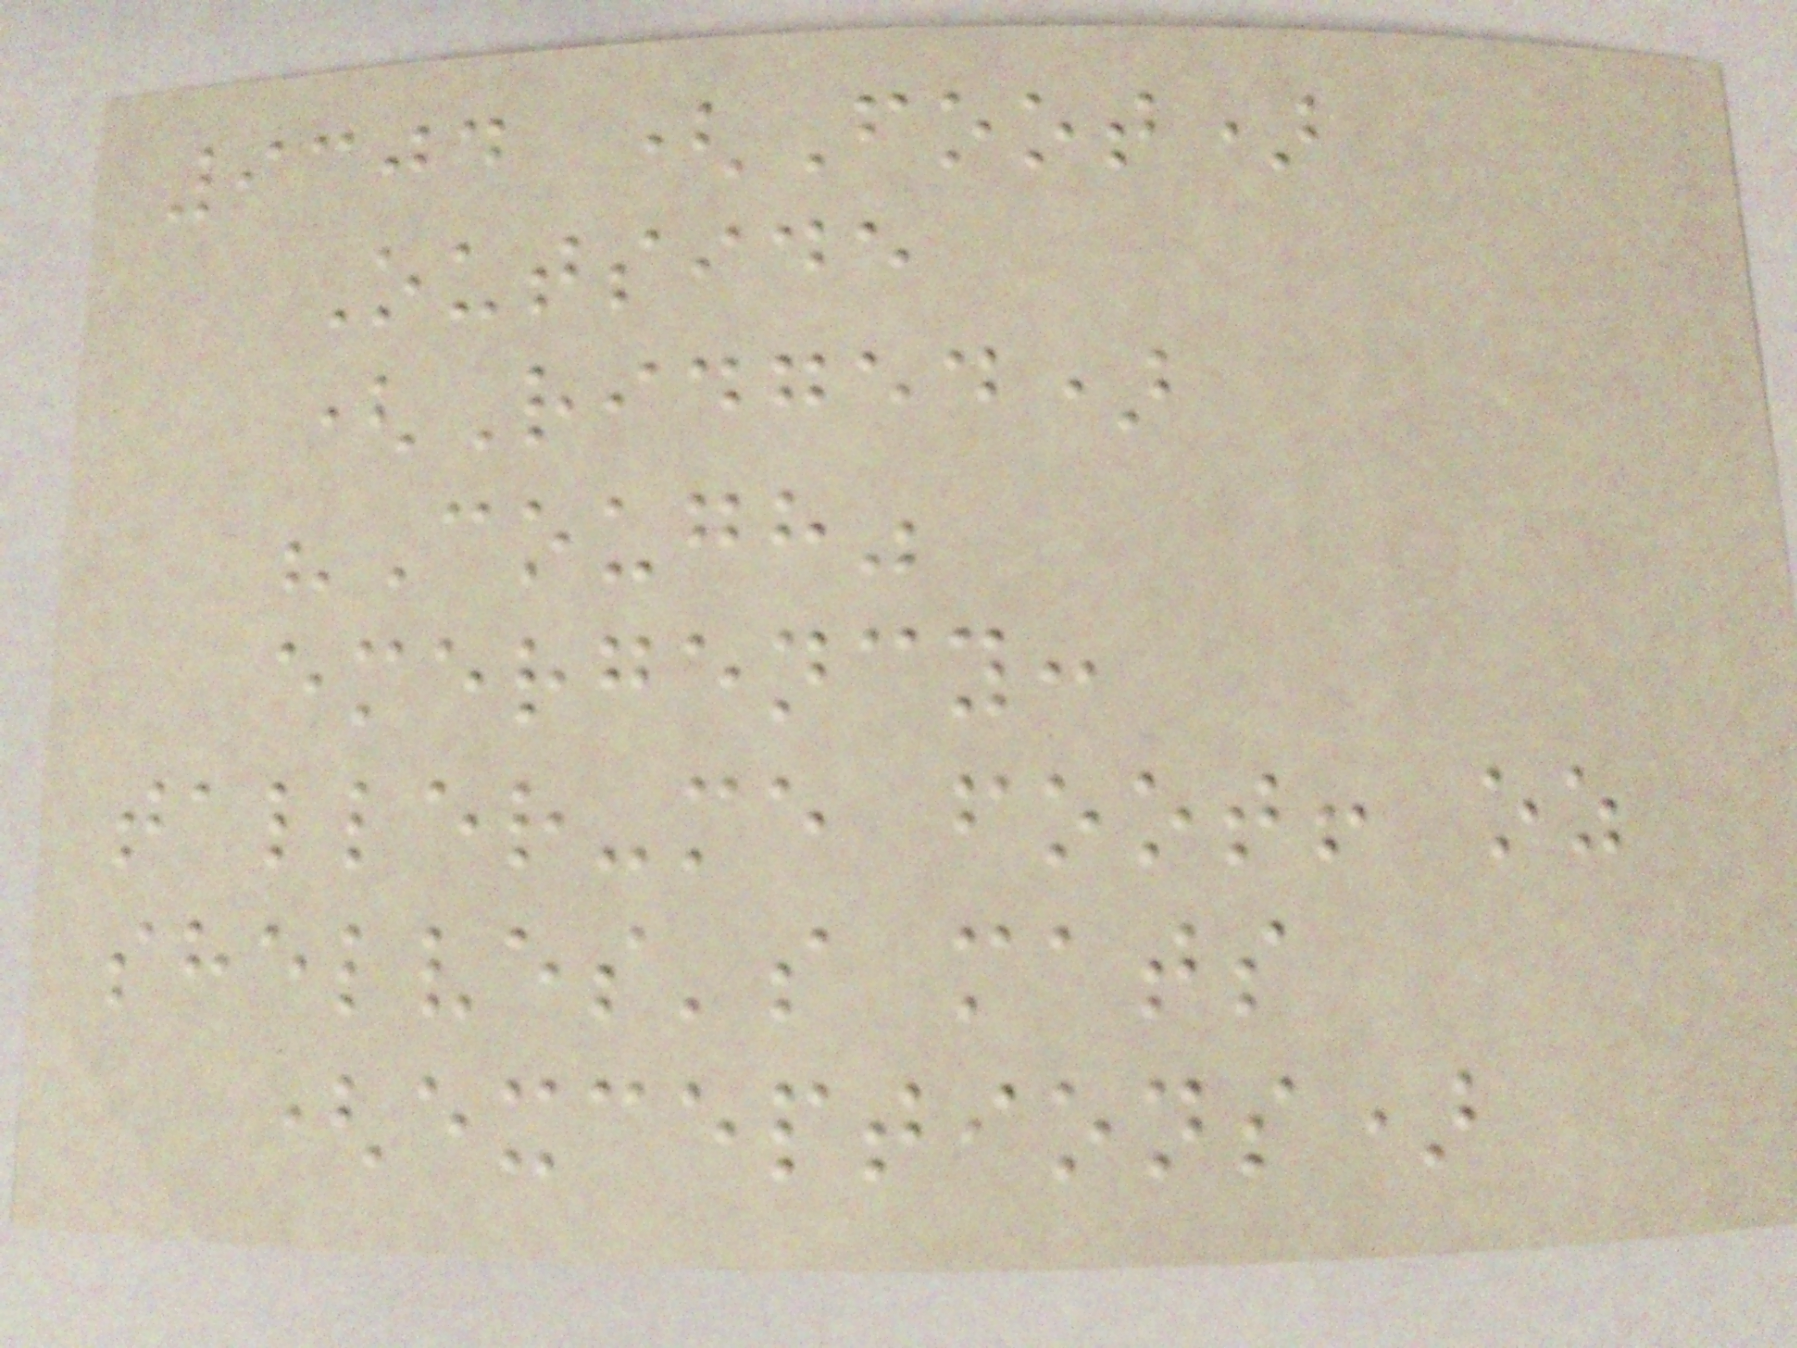9304 (Foot)
Outside
(Ridged)
"Cough"
emergency:
taller-me foot! oz
shelves's mats
(exceptions)
